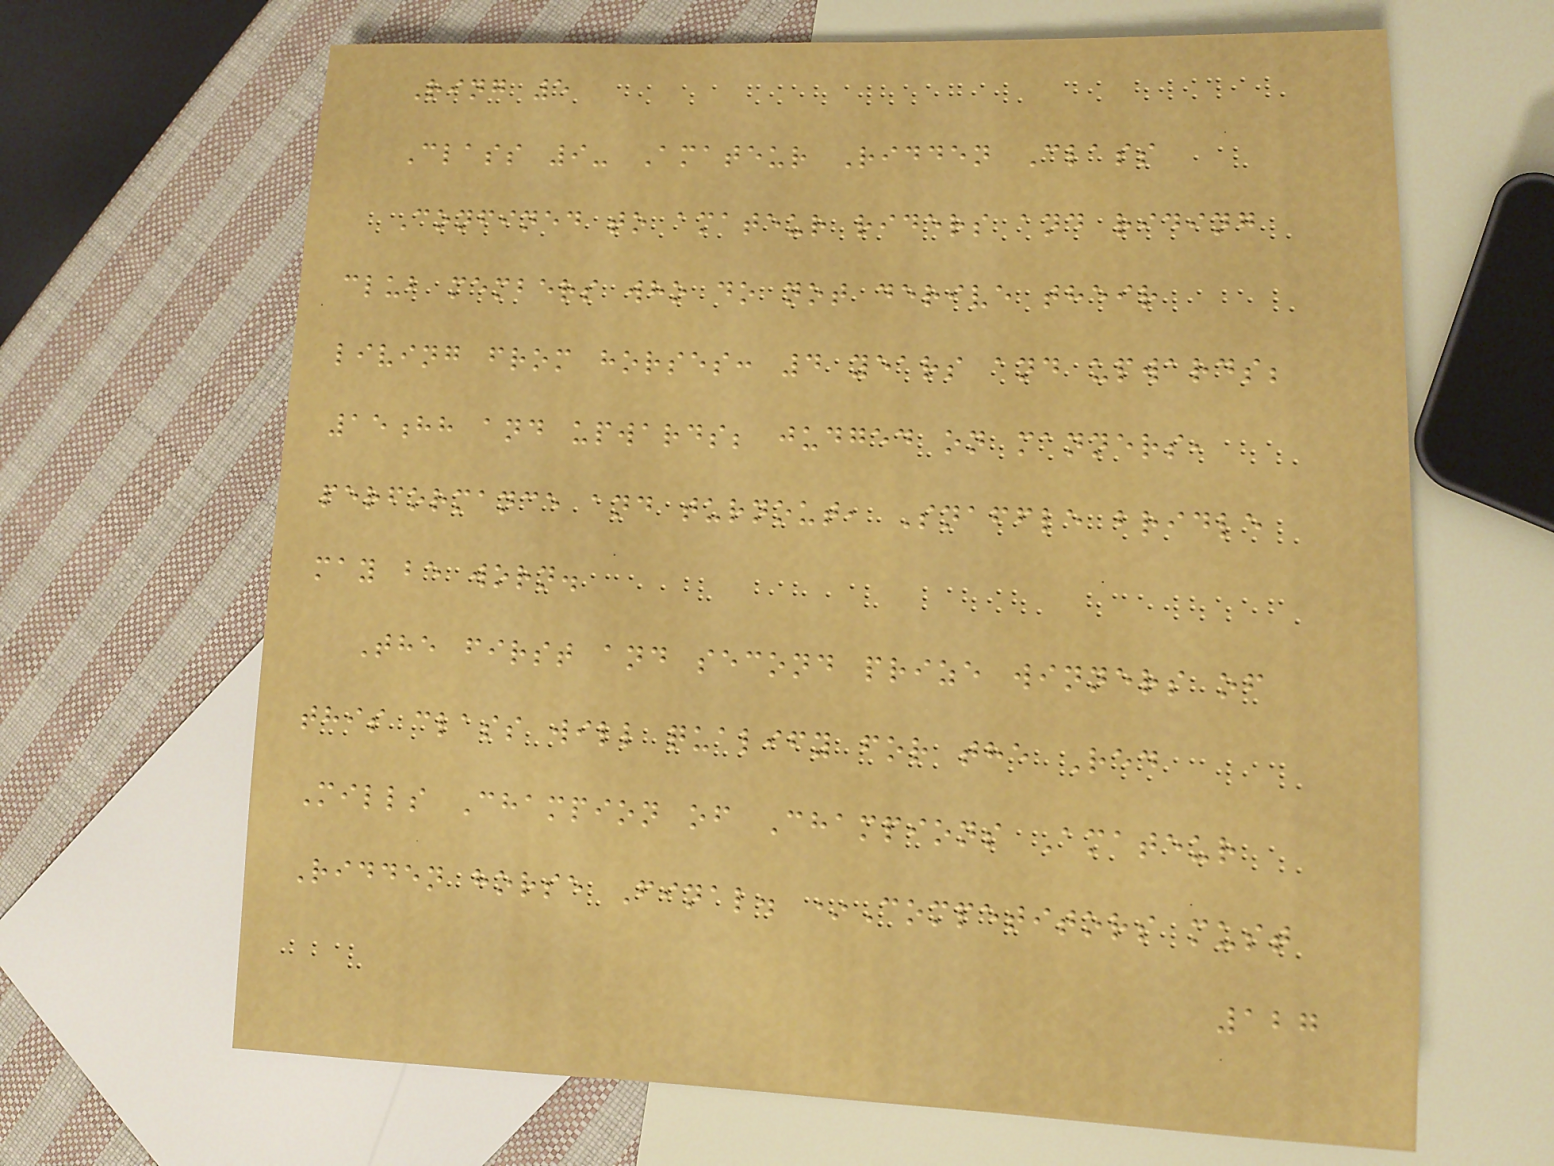Ring 5
Class 9- Amateur Ridden Class
Confined to amateur riders and riding
club members who do not derive their
living from horses: 4 years and upwards;
15hh and upwards; judged on manners,
performance and turnout, Snaffle bridle
may be worn.
The first and second prize winners of
this class will qualify for the Red
Mills Champion of Champions Amateur
Ridden horse Final. *Competitors must
127
